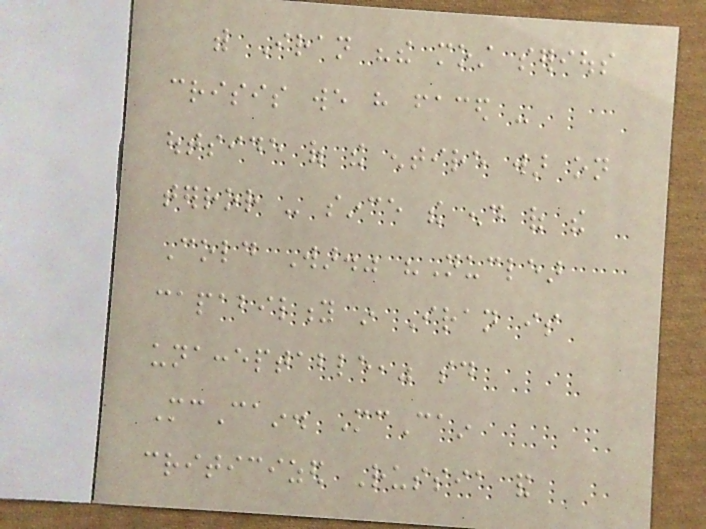with Iran "the most serious
crisis we have faced -
outside of the entire war on
terror - since the end of the
Cold War." "Nuclear
capability in Iran is
unacceptable," said
McCain. McCain
criticized Russia and
